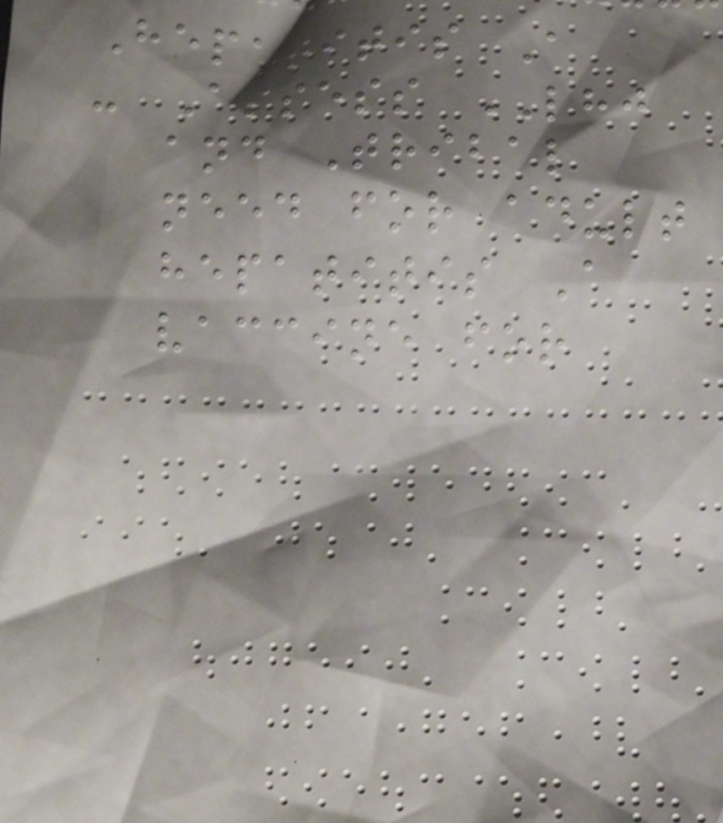Hepatitis A
- Assess LHJ
and Tribal
need for adult
hepatitis A
vaccine for
